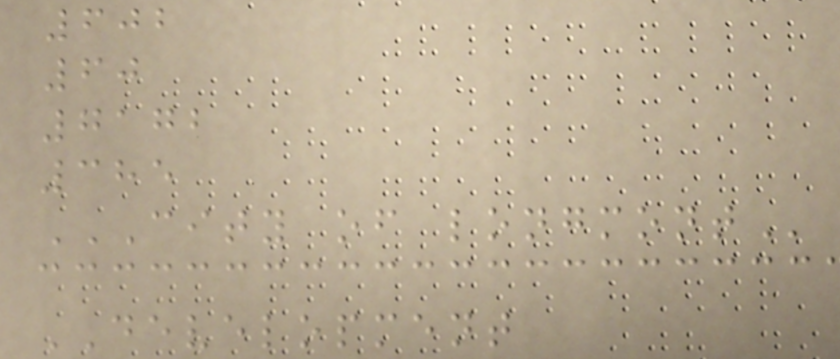602
60
7172
385
CITY OF LONGMONT
DEVELOPMENT
